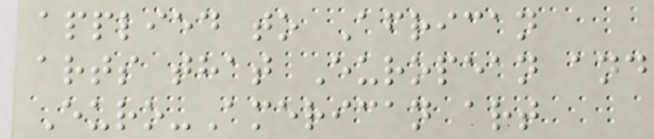applied to African
arts that European and
Euro-American art
